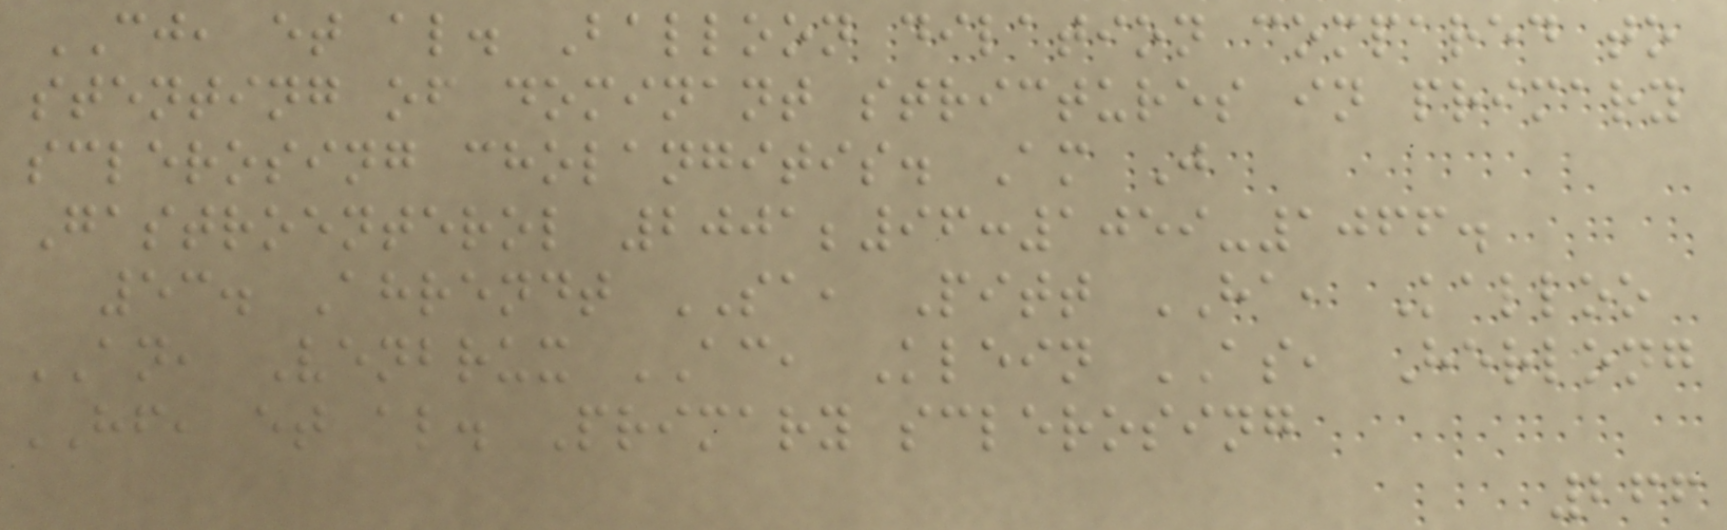CJ, et al. Balloon dilation compared to
stenting of dominant strictures in primary
sclerosing cholangitis. Am J
Gastroenterol 2001;96:1059-1066.
53. Ahrendt SA, Pitt HA, Kalloo
AN, Venbrux AC, Klein AS, Herlong
HF, et al. Primary sclerosing
266
